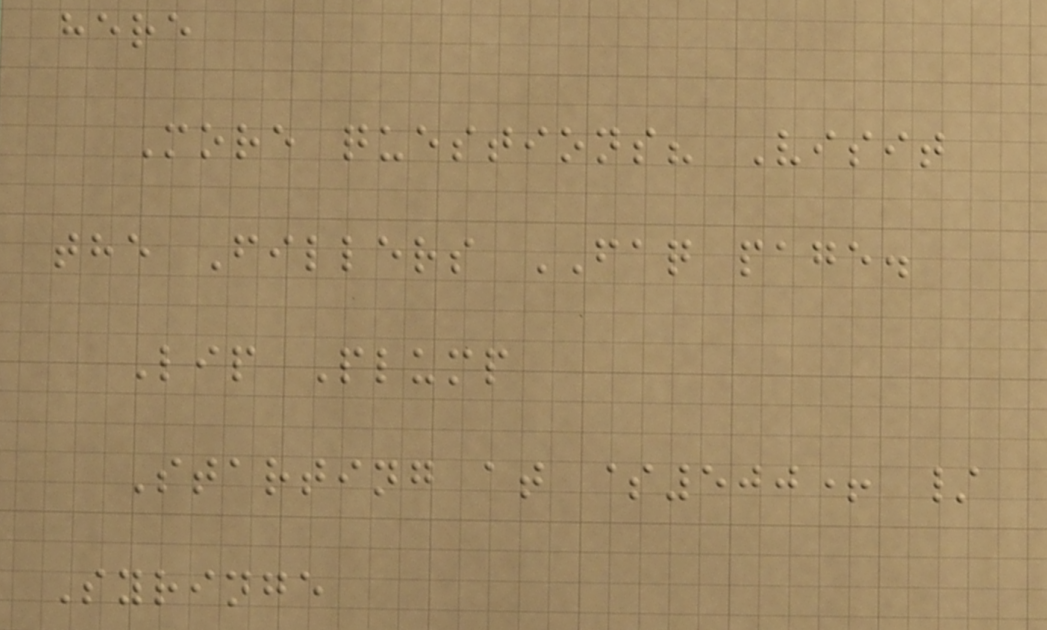here
More questions? Visit
the Fillers FAQ page.
Lip Plump
Starting at $500+ /
Syringe
